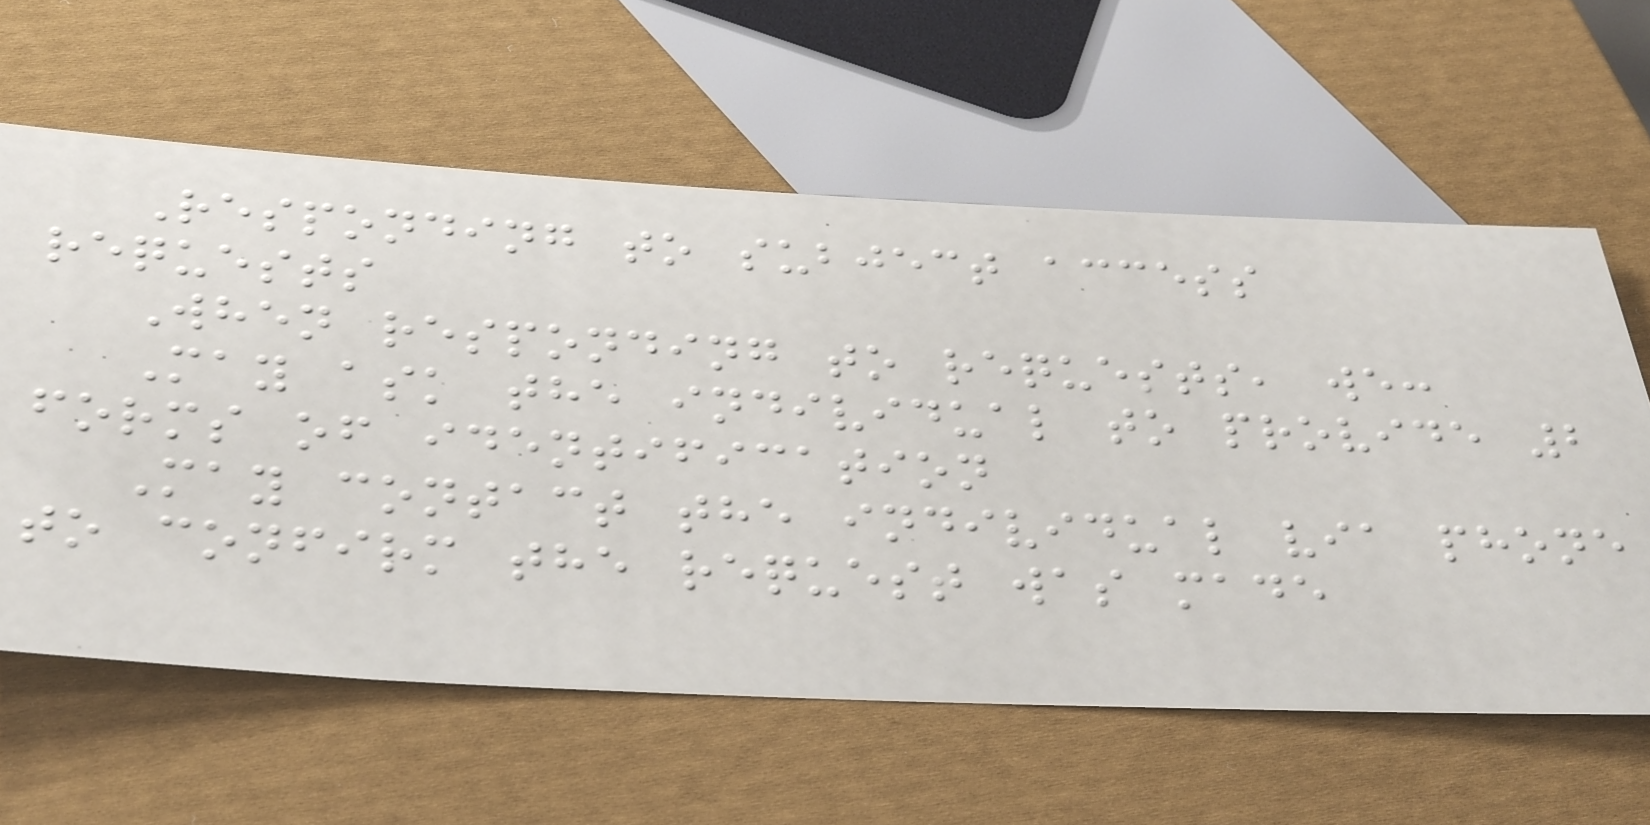Responding to subject access
requests
When responding to requests, we:
May ask the individual to provide 2
forms of identification
May contact the individual via phone
to confirm the request was made
